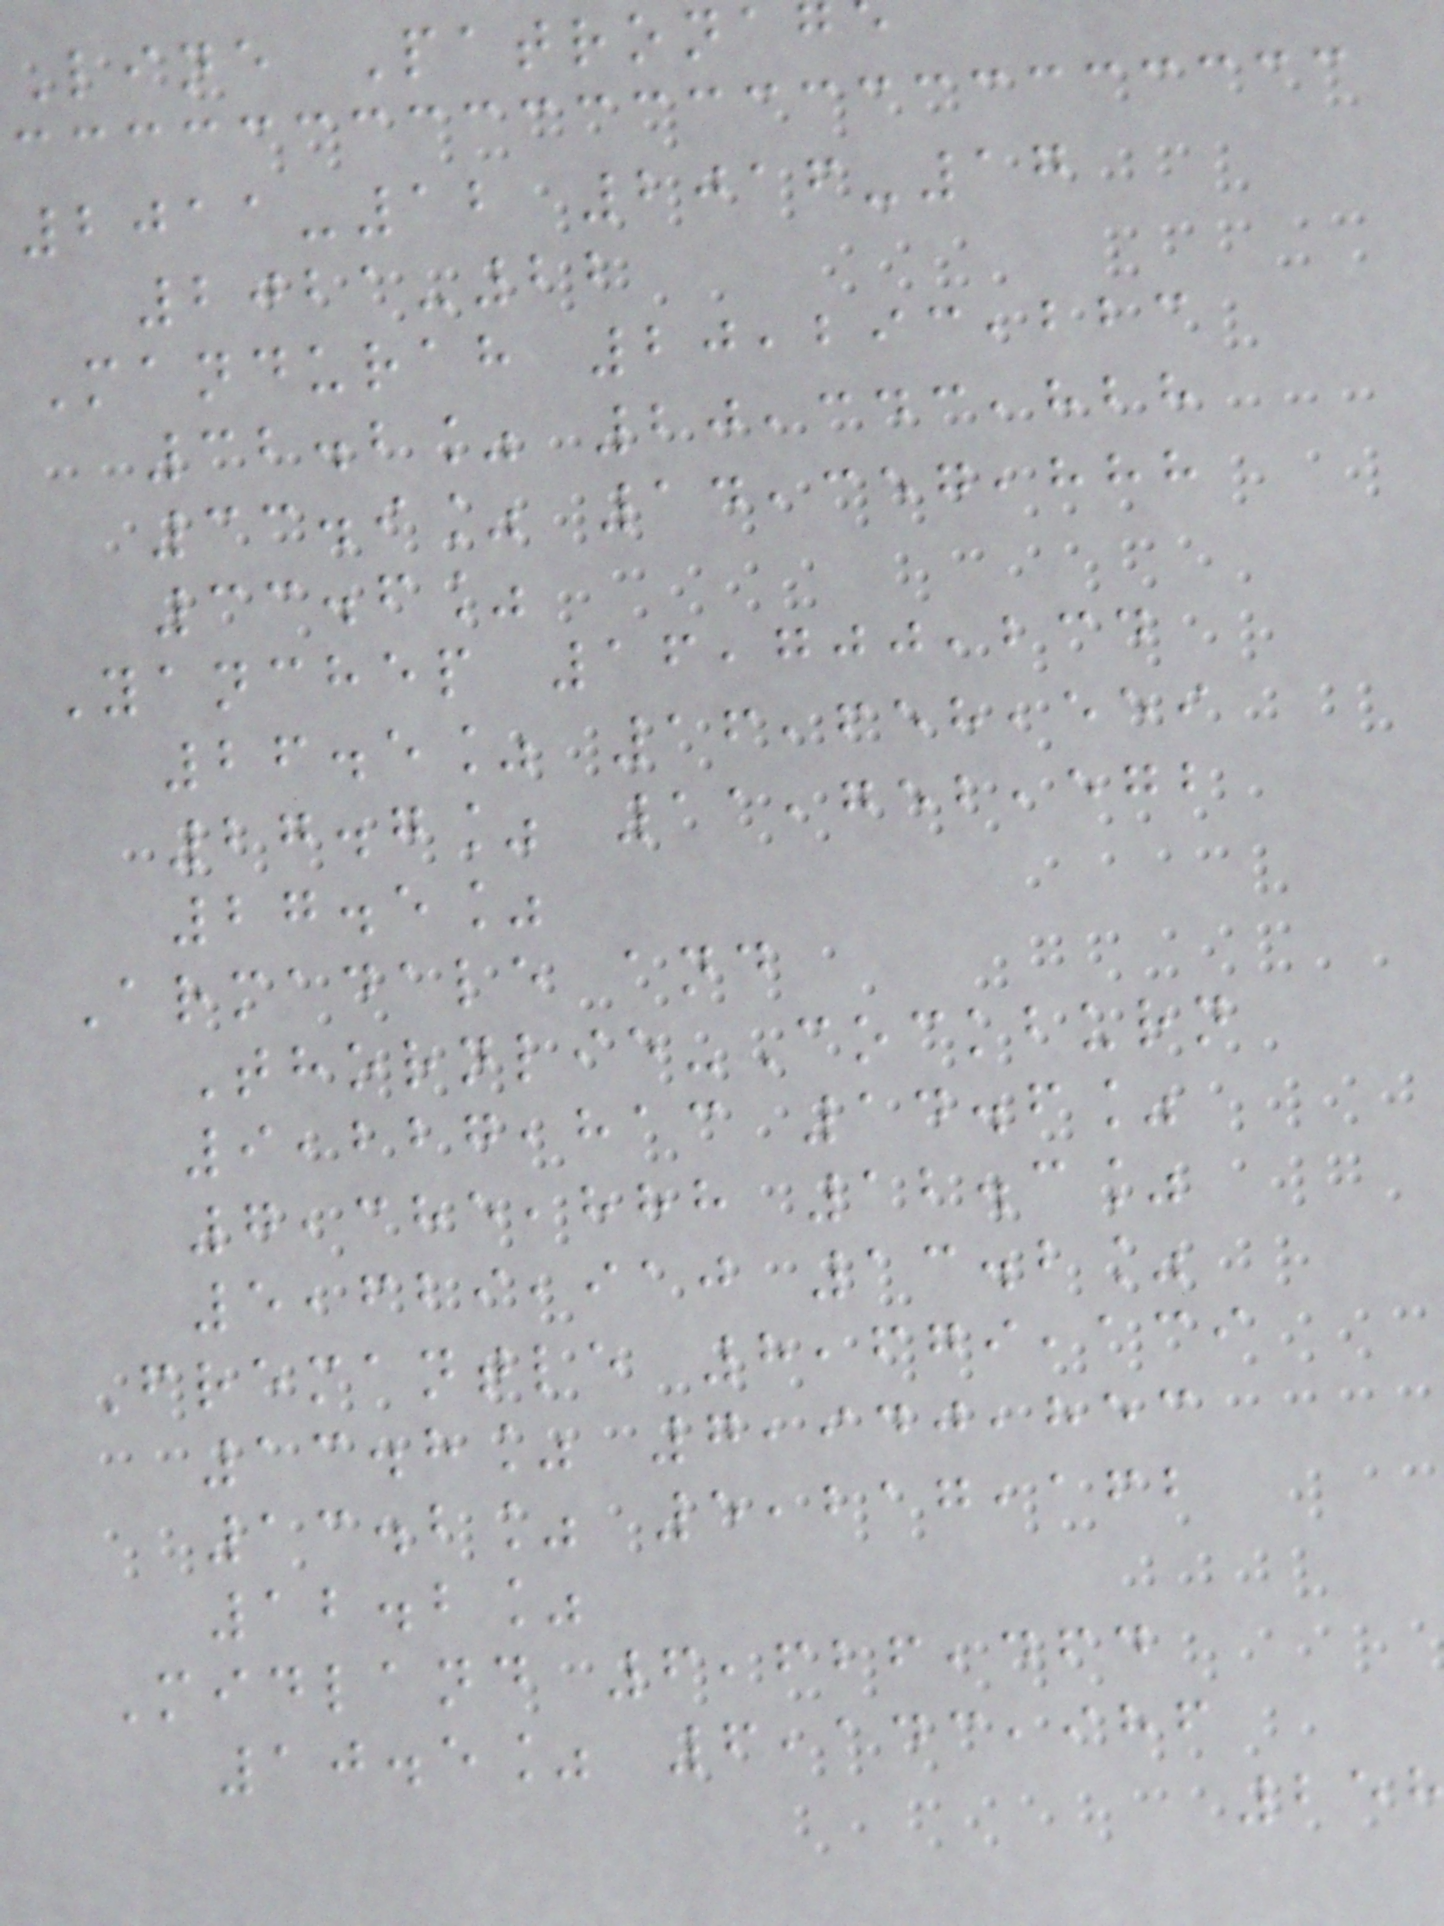Line Patrona
2011-12 2016-17
2021-22
Mandurah 20,293,223
32.2% 20,343,828
33.9% 14,357,888
33.6%
Yanchep 16,700,234
26.5% 16,658,559
27.7% 11,752,572
27.5%
Armadale and
Thornlie-Cockburn
9,227,813 14.6%
7,385,888 12.3%
5,629,910 13.2%
Fremantle 8,679,139
13.8% 7,940,853
13.2% 5,217,162
12.2%
Midland 6,626,464
10.5% 6,143,986
258
